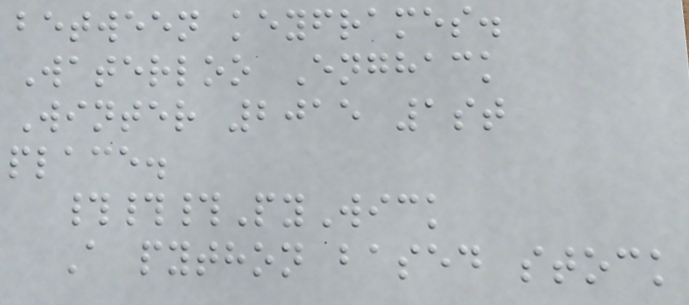between keyframes.
Waterloo Enghack
Winter 2015 1st
place.
###PyWick
A python based stock
